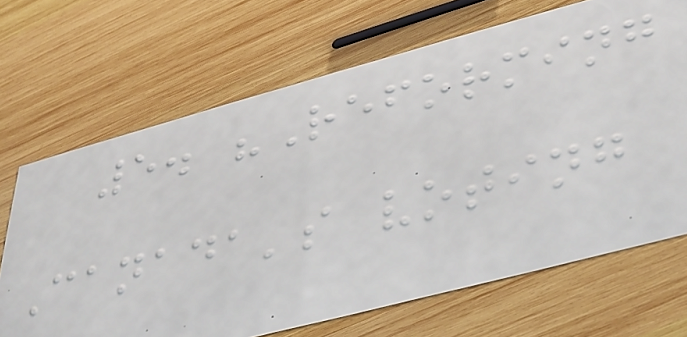5. "Reforming
Canada's voting
